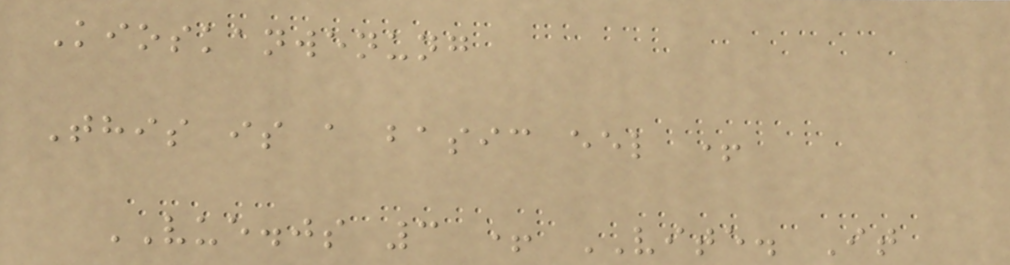Kioskanwenung
This is a basic eel +
VUE.js 3 + VITE. It
